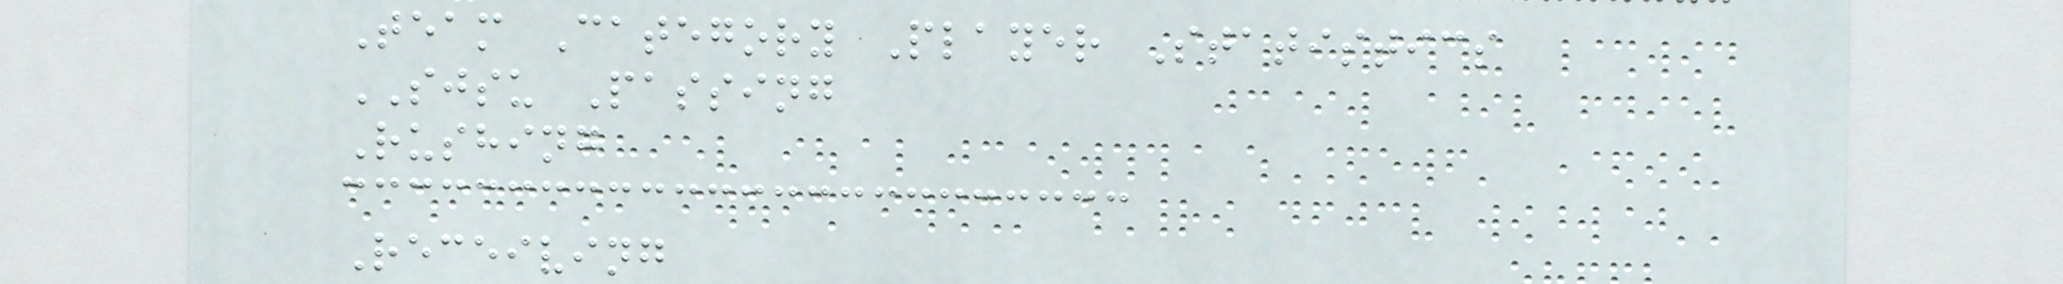Team Category Player Statistics
SJSU Passing
Rushing
Receiving
